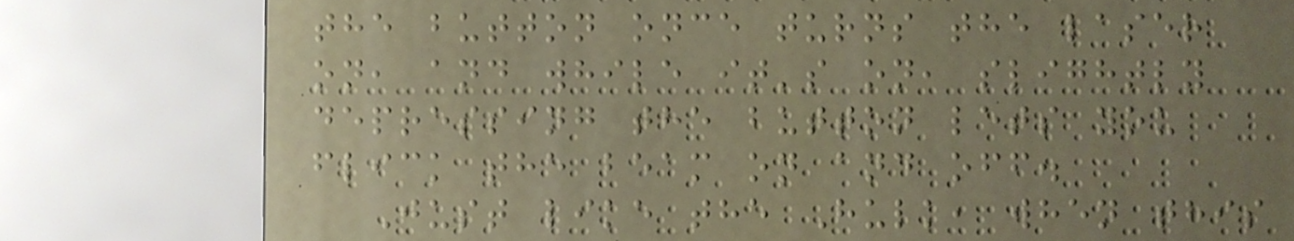the button once turns the laser
on, and while it's on, slightly
depressing the button lets you
flick the beam on and off.
Just like the Hulk, when this
